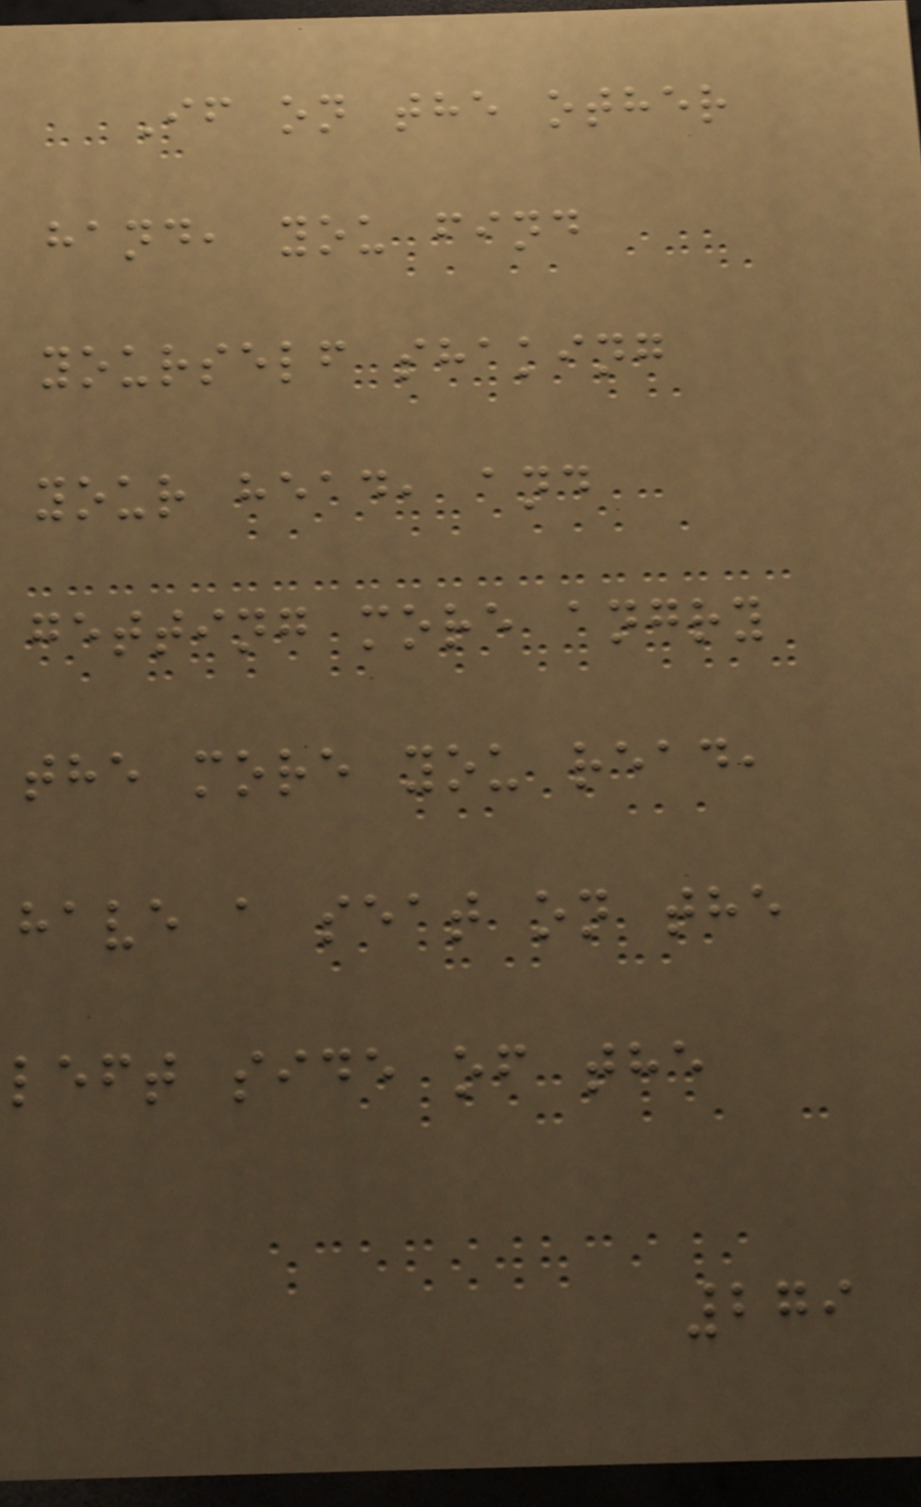If on the other
hand, you find
yourself shaking
your head, and
getting more angry
the more you read,
have a seat on the
left side of the
279
